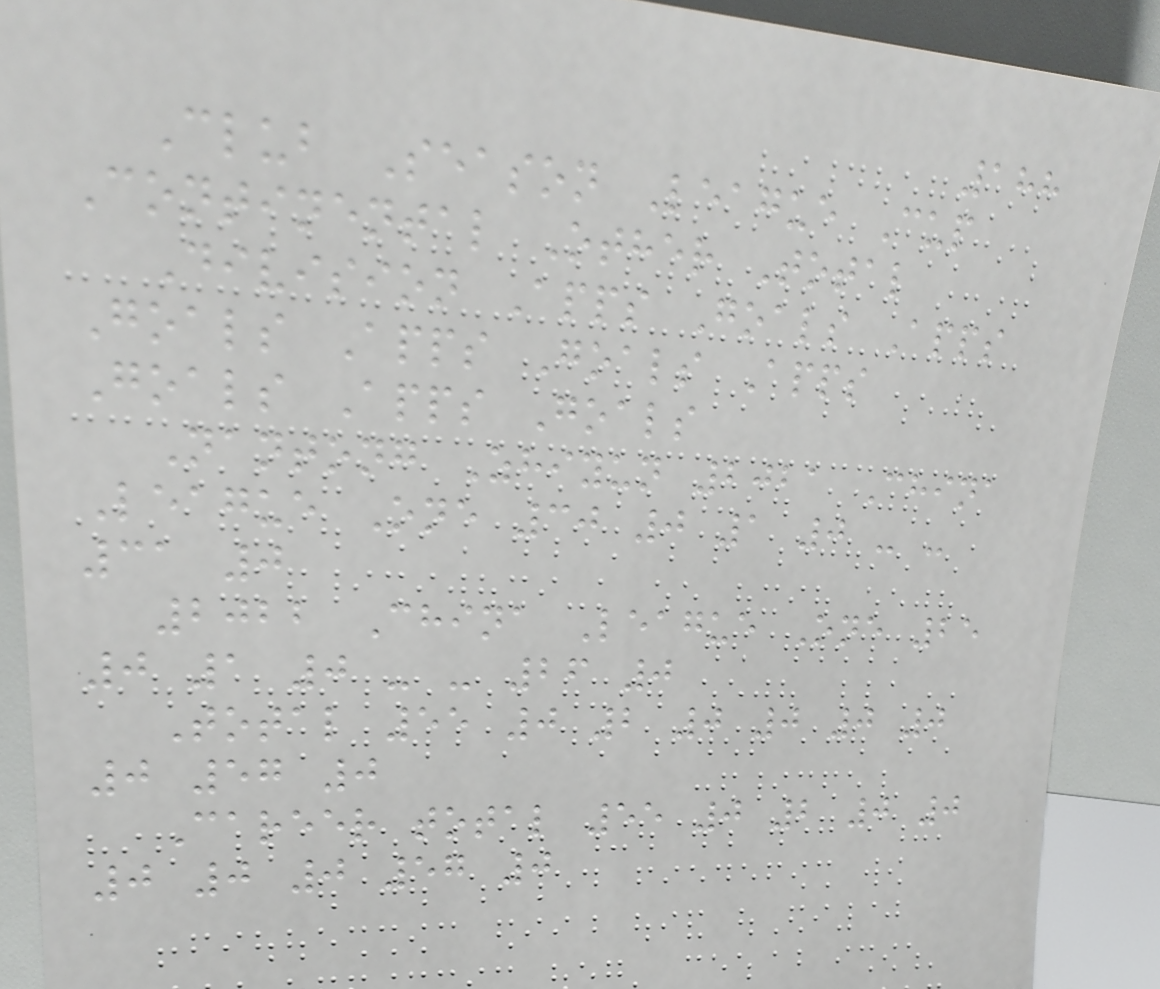188
Club Season League Cup
Continental Other Total
Division Apps Goals Apps
Goals Apps Goals Apps
Goals Apps Goals
Nantong Zhiyun 2021 China
League One 30 0 1 0 - -
31 0
2022 China League One 25
0 1 0 - - 26 0
Total 55 0 2 0 0 0 0
0 57 0
Career total 55 0 2 0 0
0 0 0 57 0
